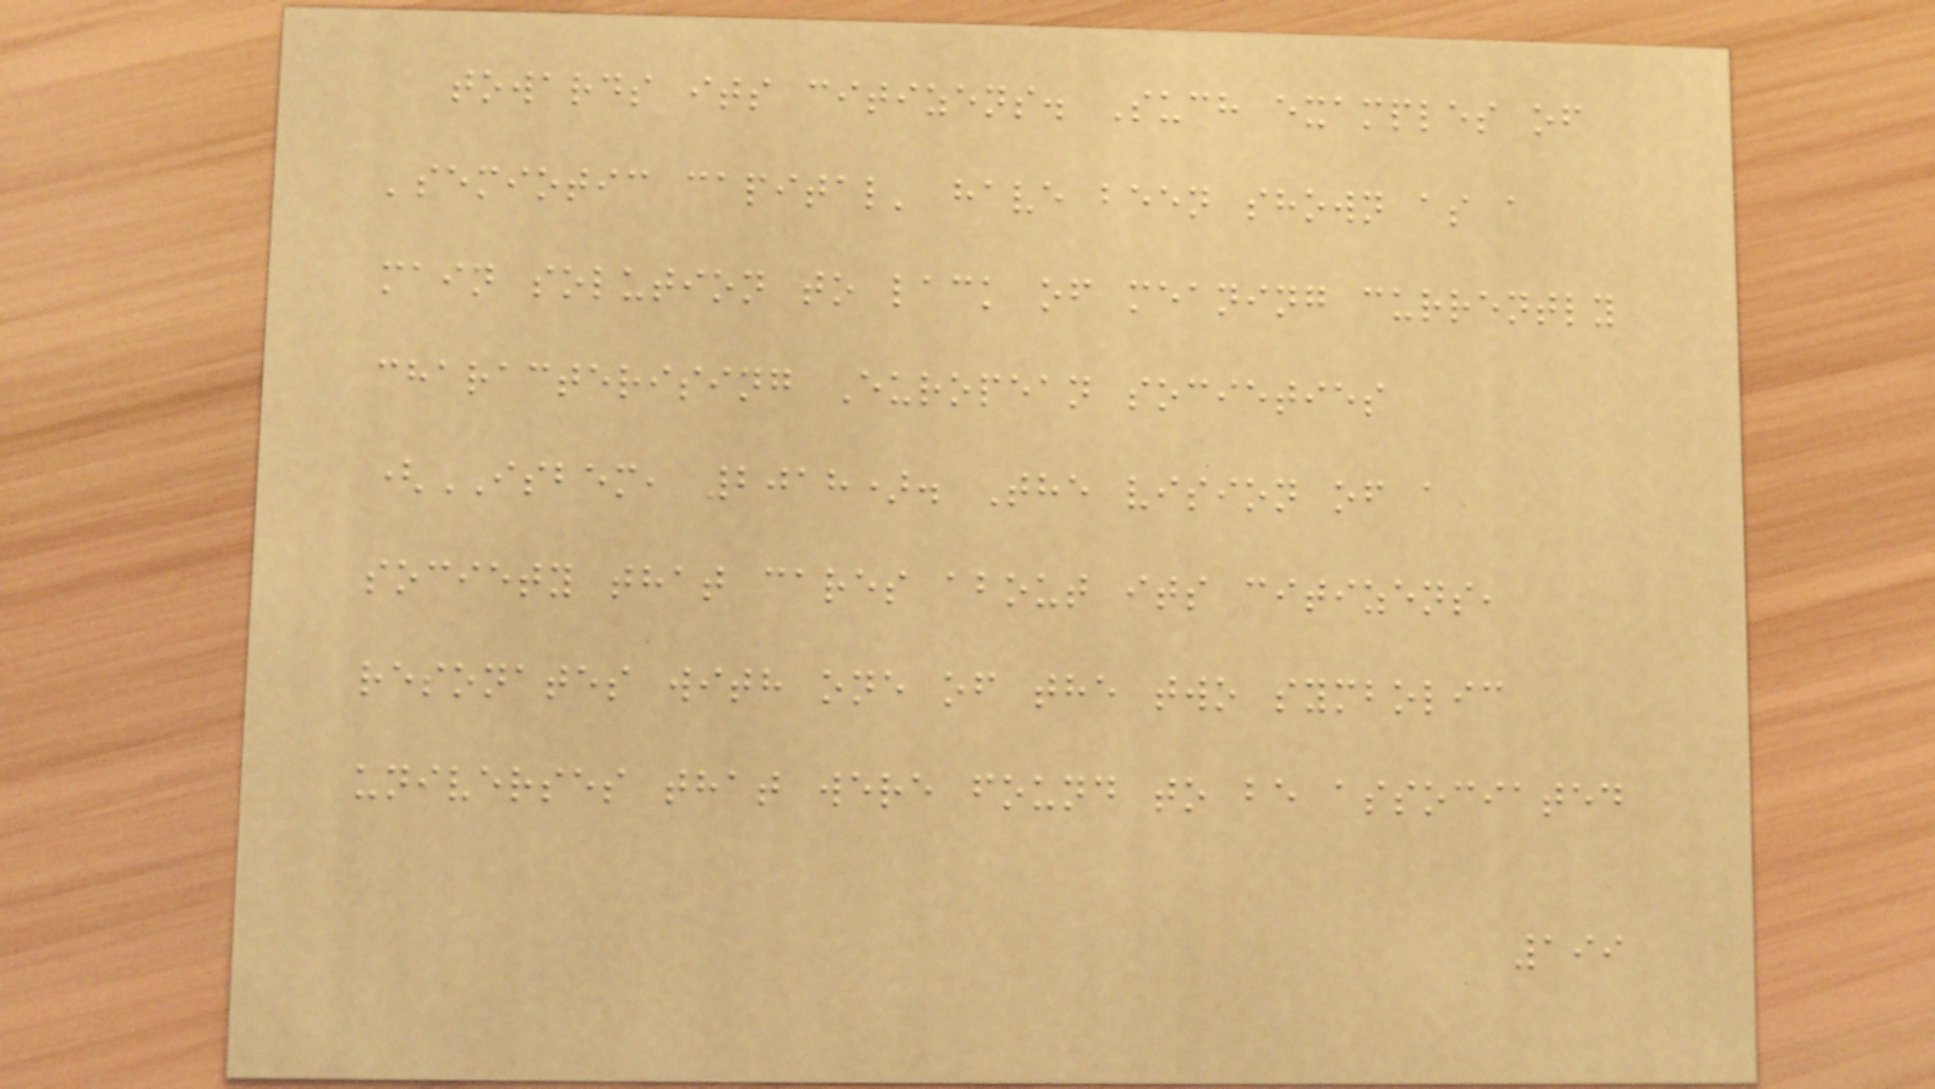towards its citizens. Such examples of
'semiotic capital' have been shown as a
main solution to lack of meaning currently
characterising European societies
(ISBEM, 2018). The vision of a
society that cares about its citizens,
resonates with one of the two symbolic
universes that were found to be associated
199
